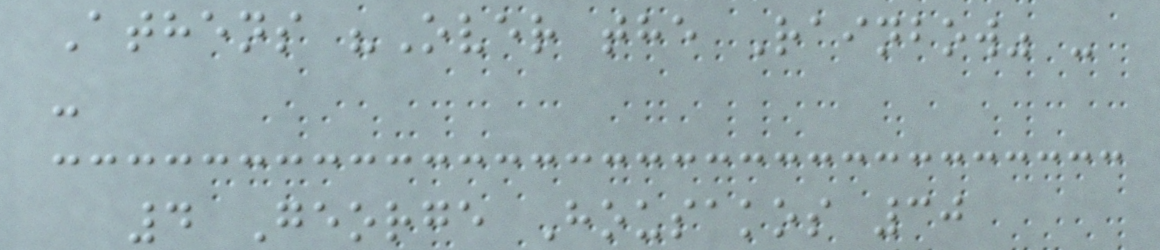Athens "Over the Rainbow" -
-
4 George Housakos 30
